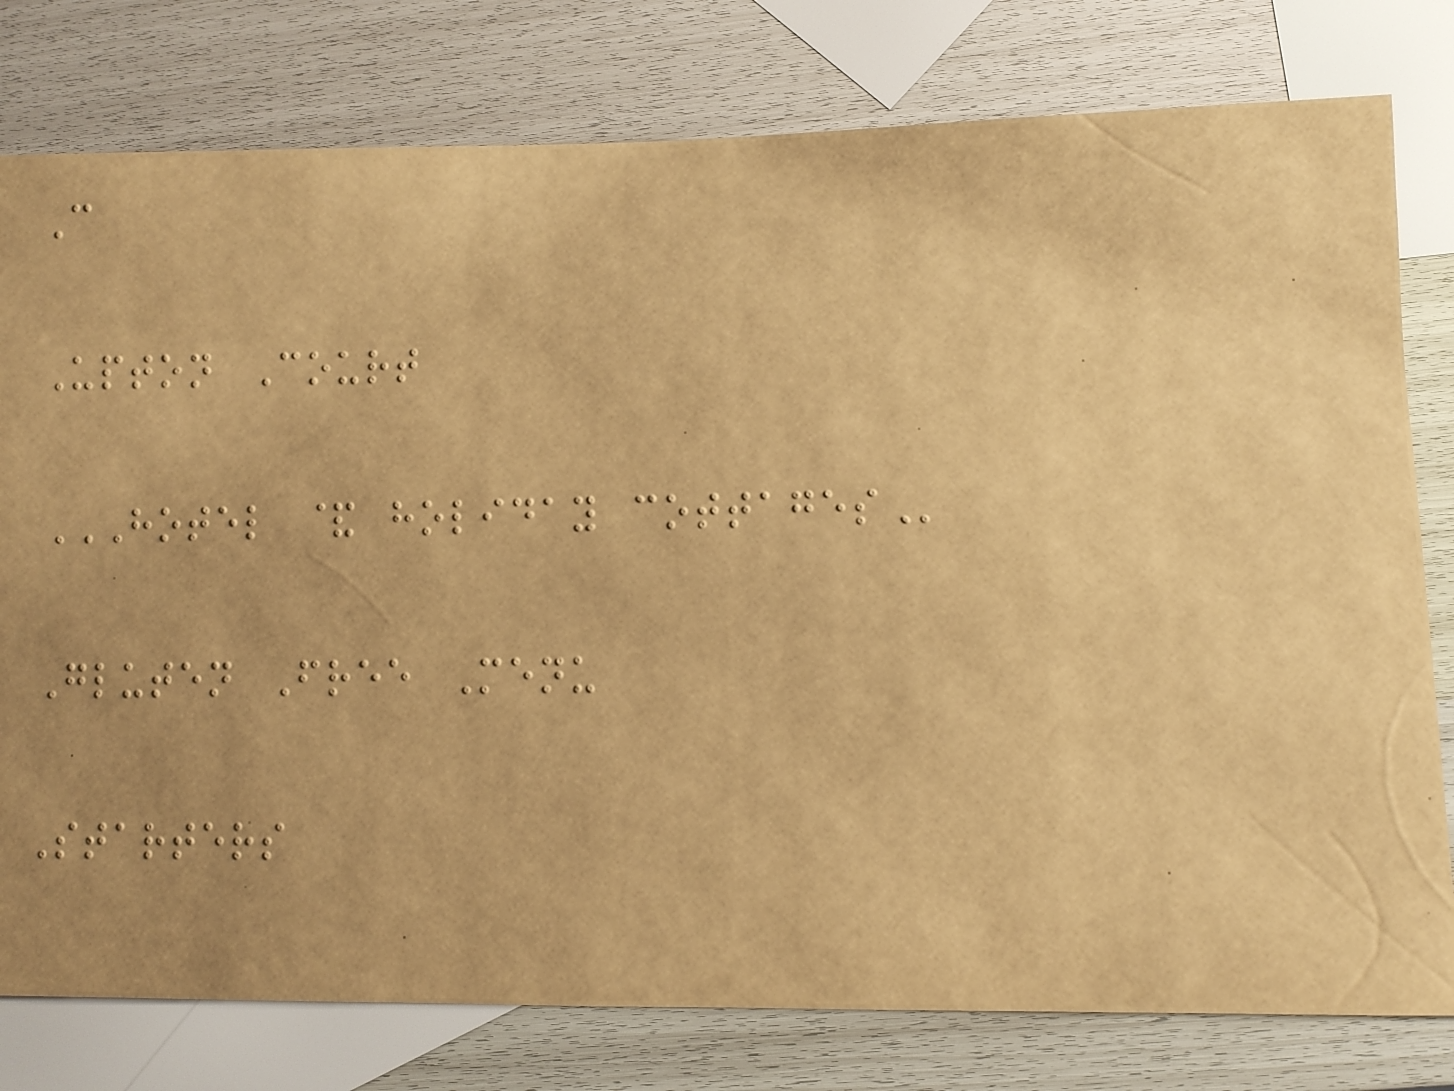C
Upton Court
HOTEL & HOLIDAY COTTAGES
Gluten Free Menu
Starters
